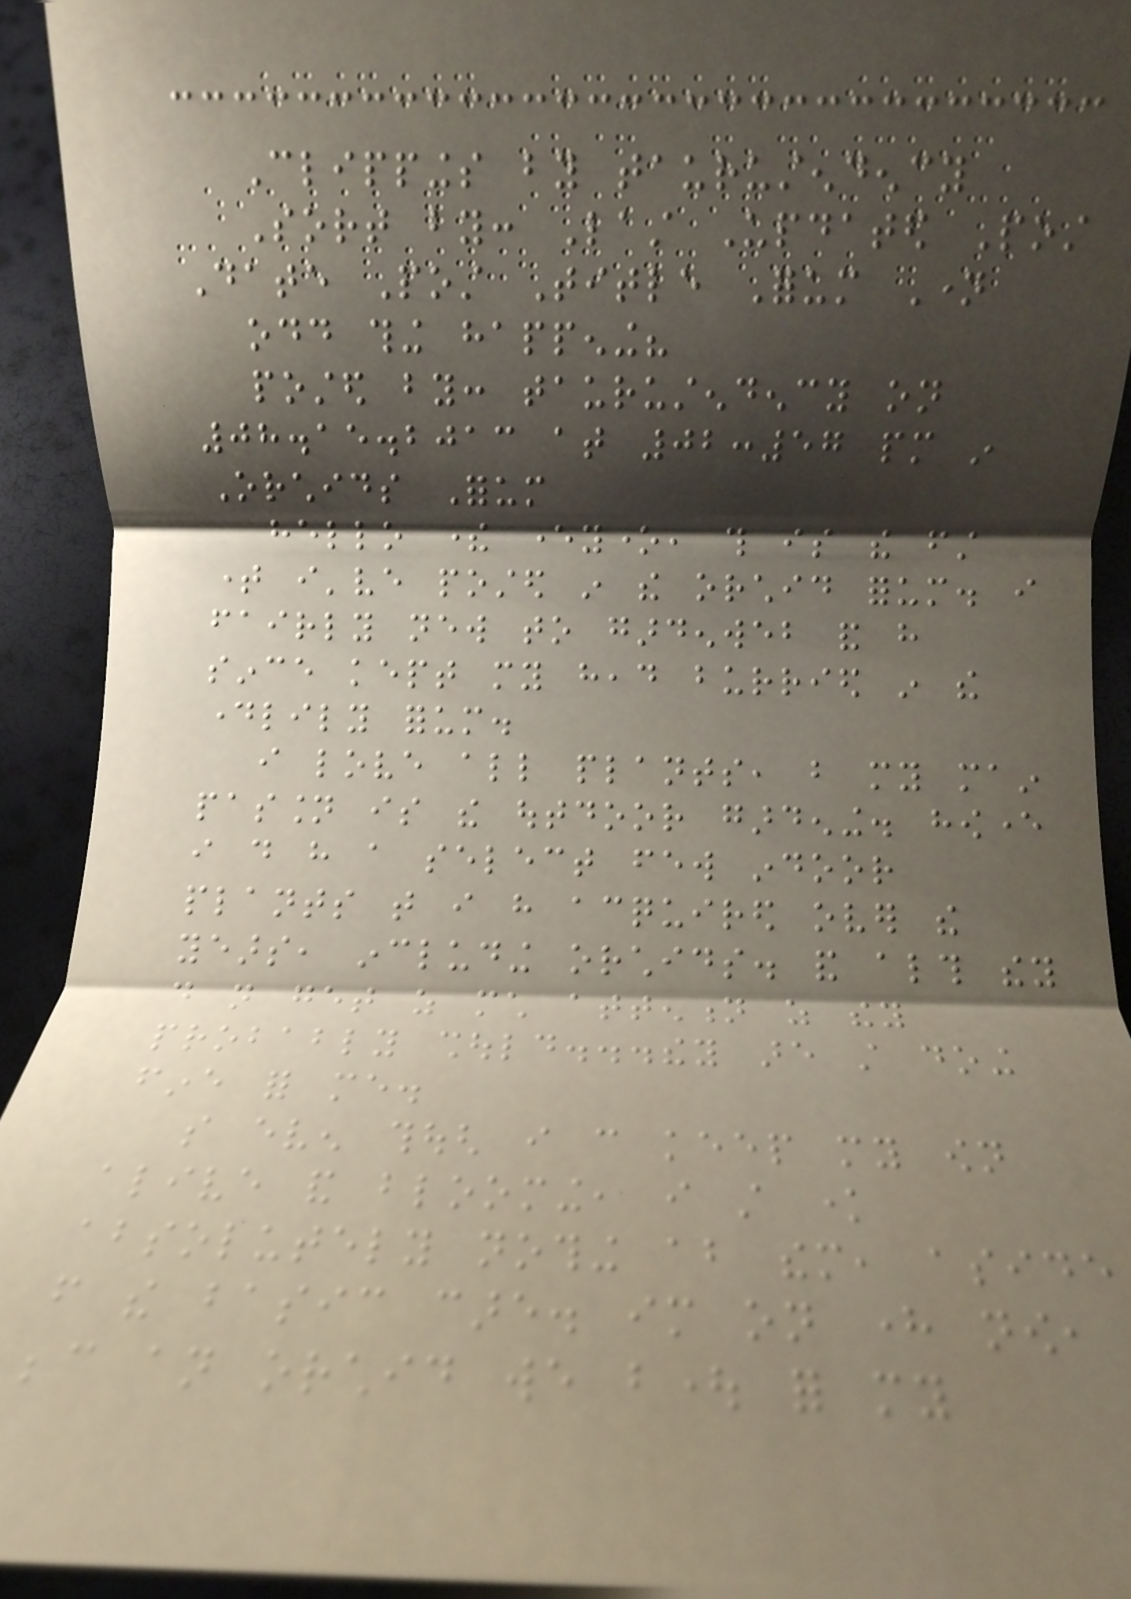Clippings by taurustendency
Sort by: Last Updated Post
Date Post Title Forum Name
odd thing happening?
posted by: taurustendency on
08.15.2013 at 02:57 pm in
Orchids Forum
hello there everyone, this is the first
time i've posted in the orchid forum. i
fairly new to gardenweb and have
since kept my head burried in the
daylily forum.
i love all plants, but my main
passion is the outdoor gardening. however
i do have a select few indoor
plants that i have acquired over the
years, including orchids. and although they
do not get as much attention as they
probably should...they are still doing
fine for me.
so even though i can keep my own
alive and blooming, i still know
absolutely nothing about them, aside
from the basic care. im on here now,
because an orchid we bought for my
